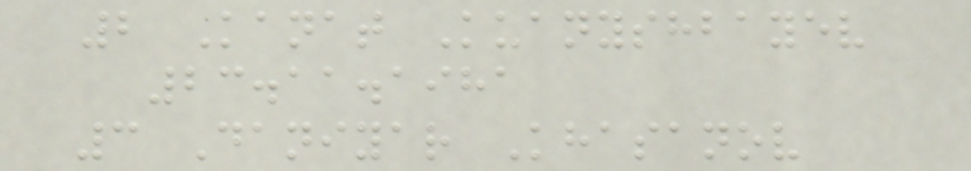2 Kanat Kuanyshbayev
23.11.1981
3 Daniyar Khasanov
